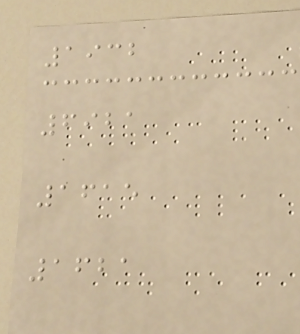1932
6921
1615
1621
